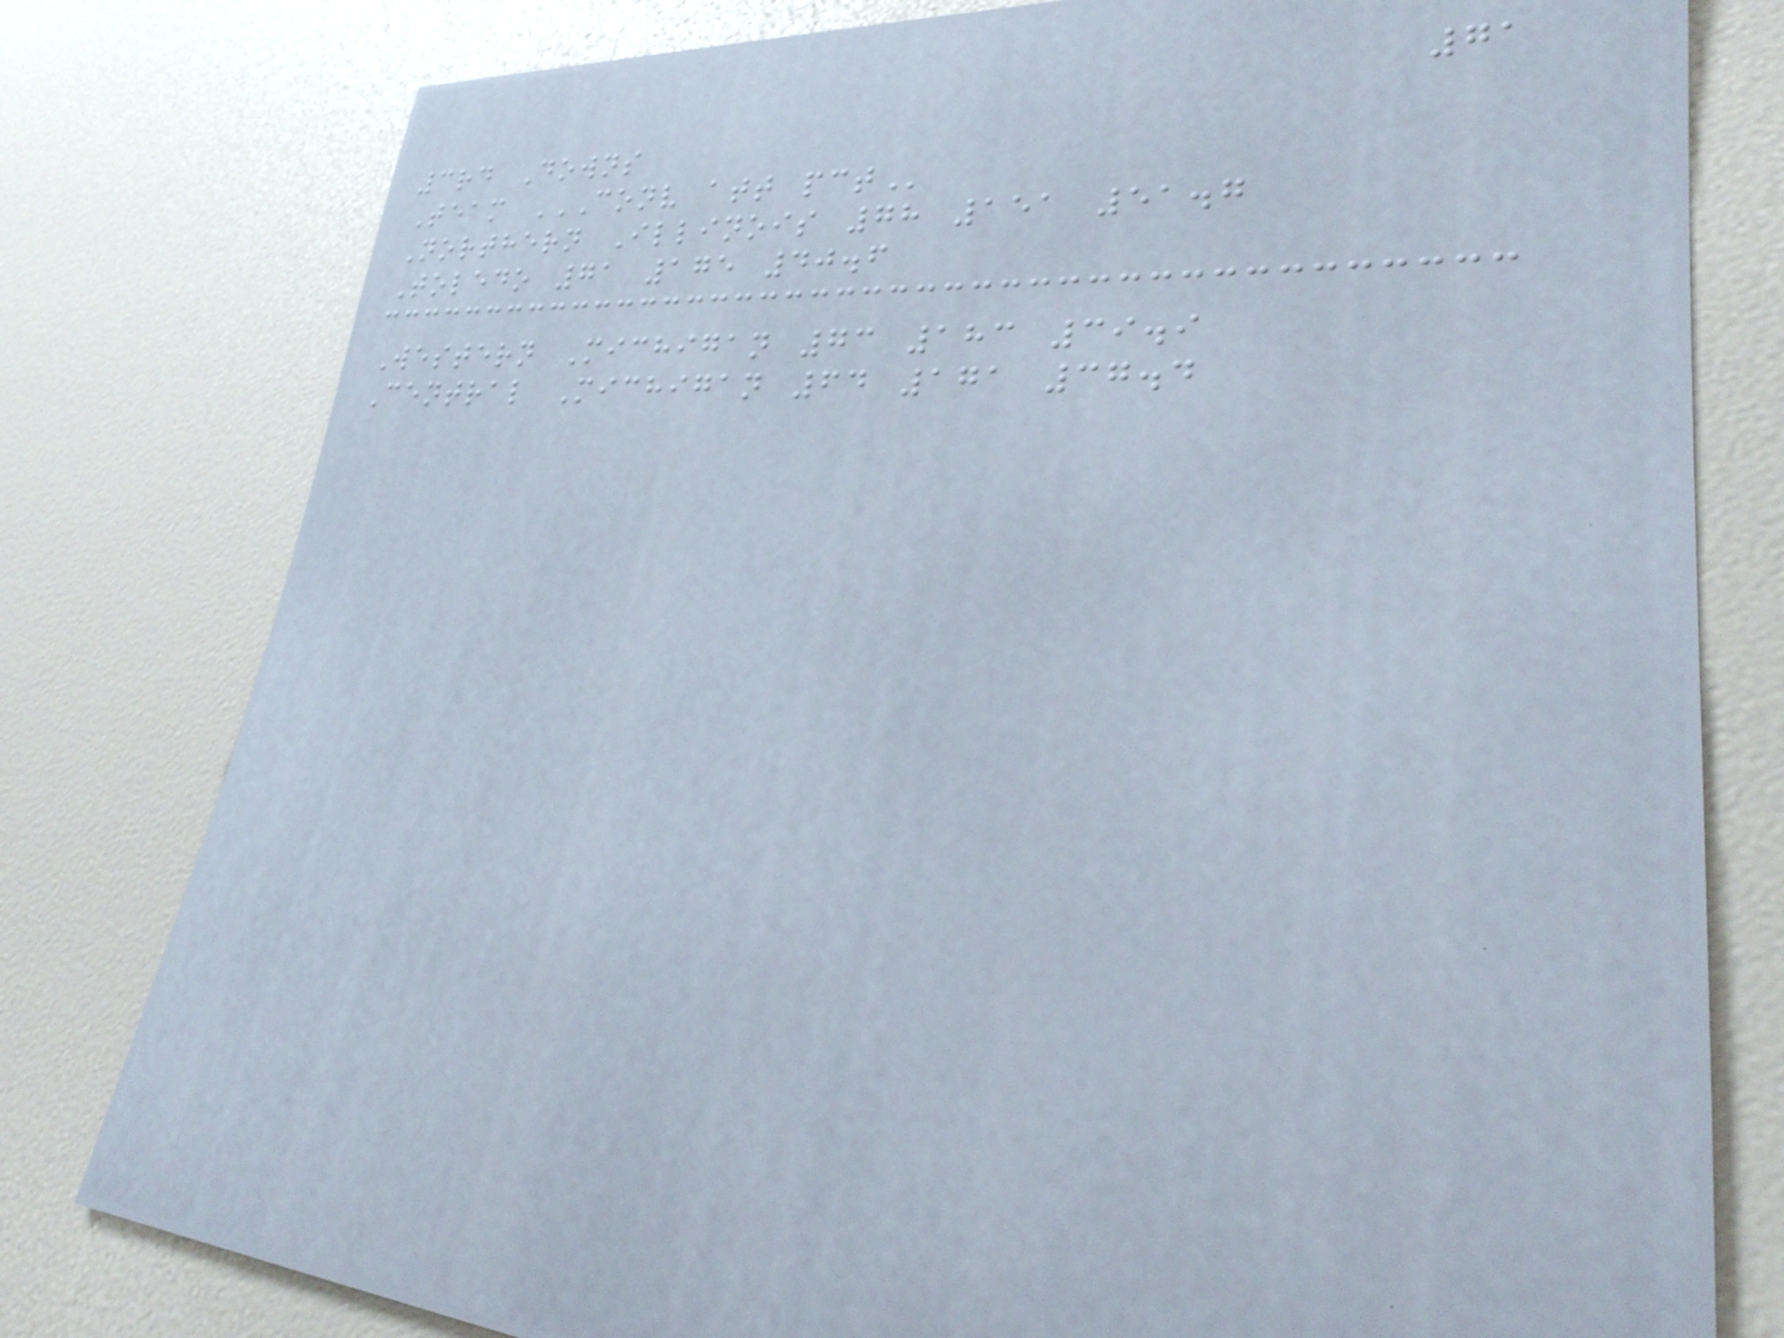71
3rd Downs
Team CONV ATT PCT
Northern Illinois 78 151 51.7
Toledo 71 175 40.6
Western Michigan 73 183 39.9
Central Michigan 64 171 37.4
